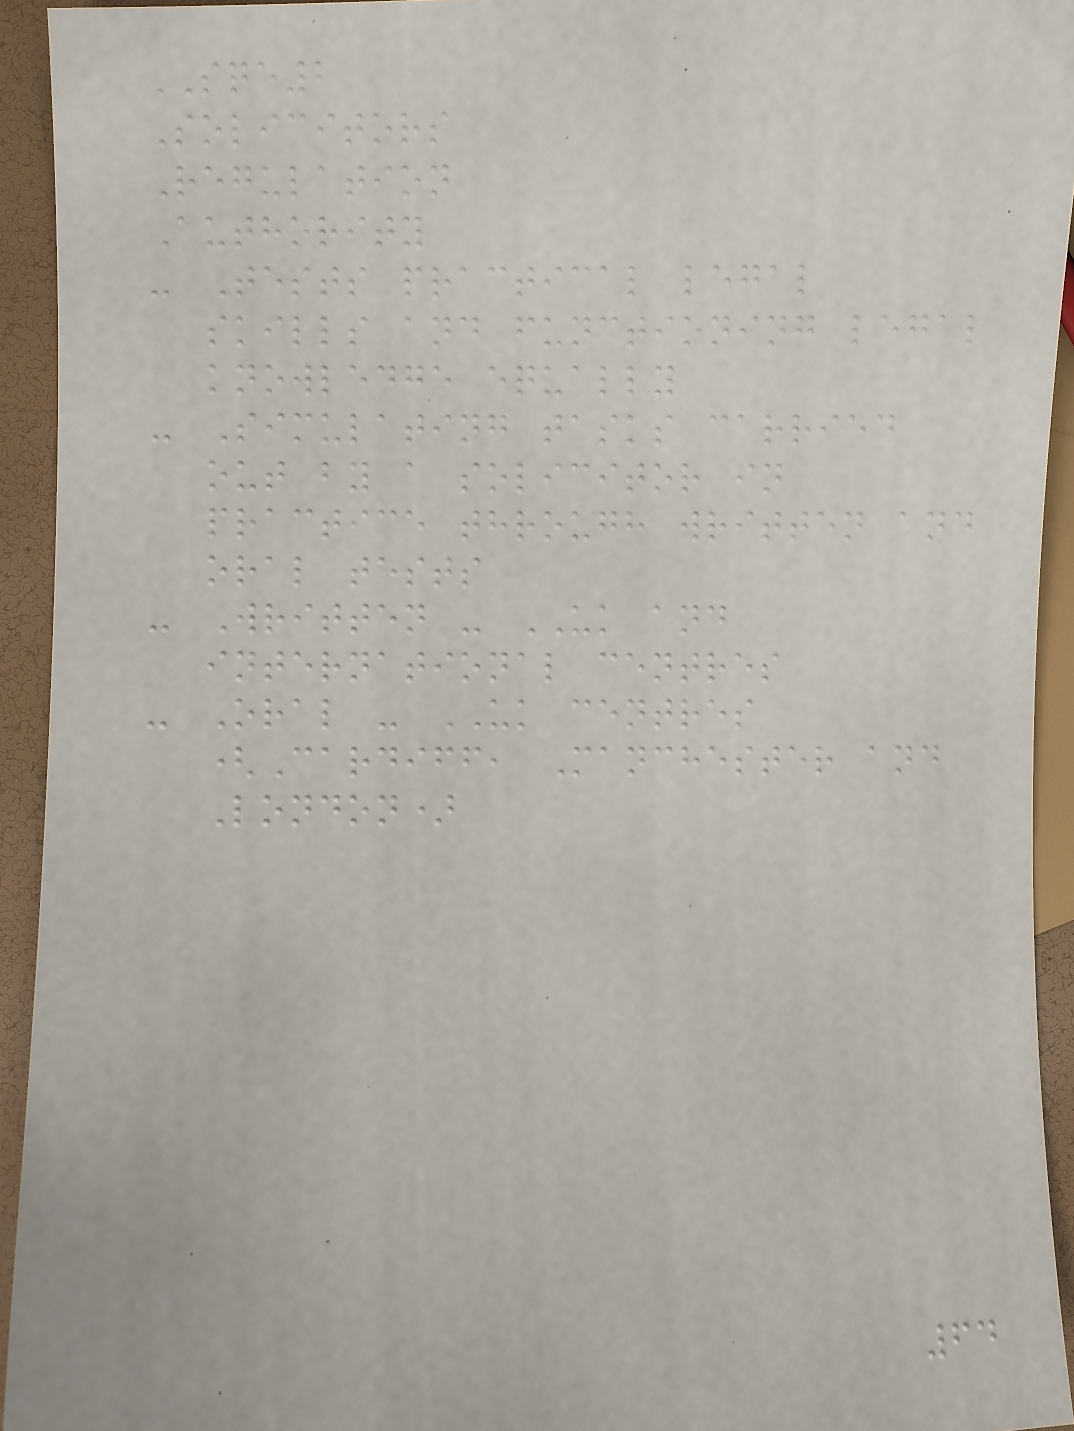SQE2
Solicitors
Regulation
Authority
- Tests practical legal
skills and functioning legal
knowledge equally
- Simulating tasks carried
out by a solicitor in
practice through written and
oral tests
- Written - UK and
international centres
- Oral - UK centres
(Cardiff, Manchester and
London)
64
